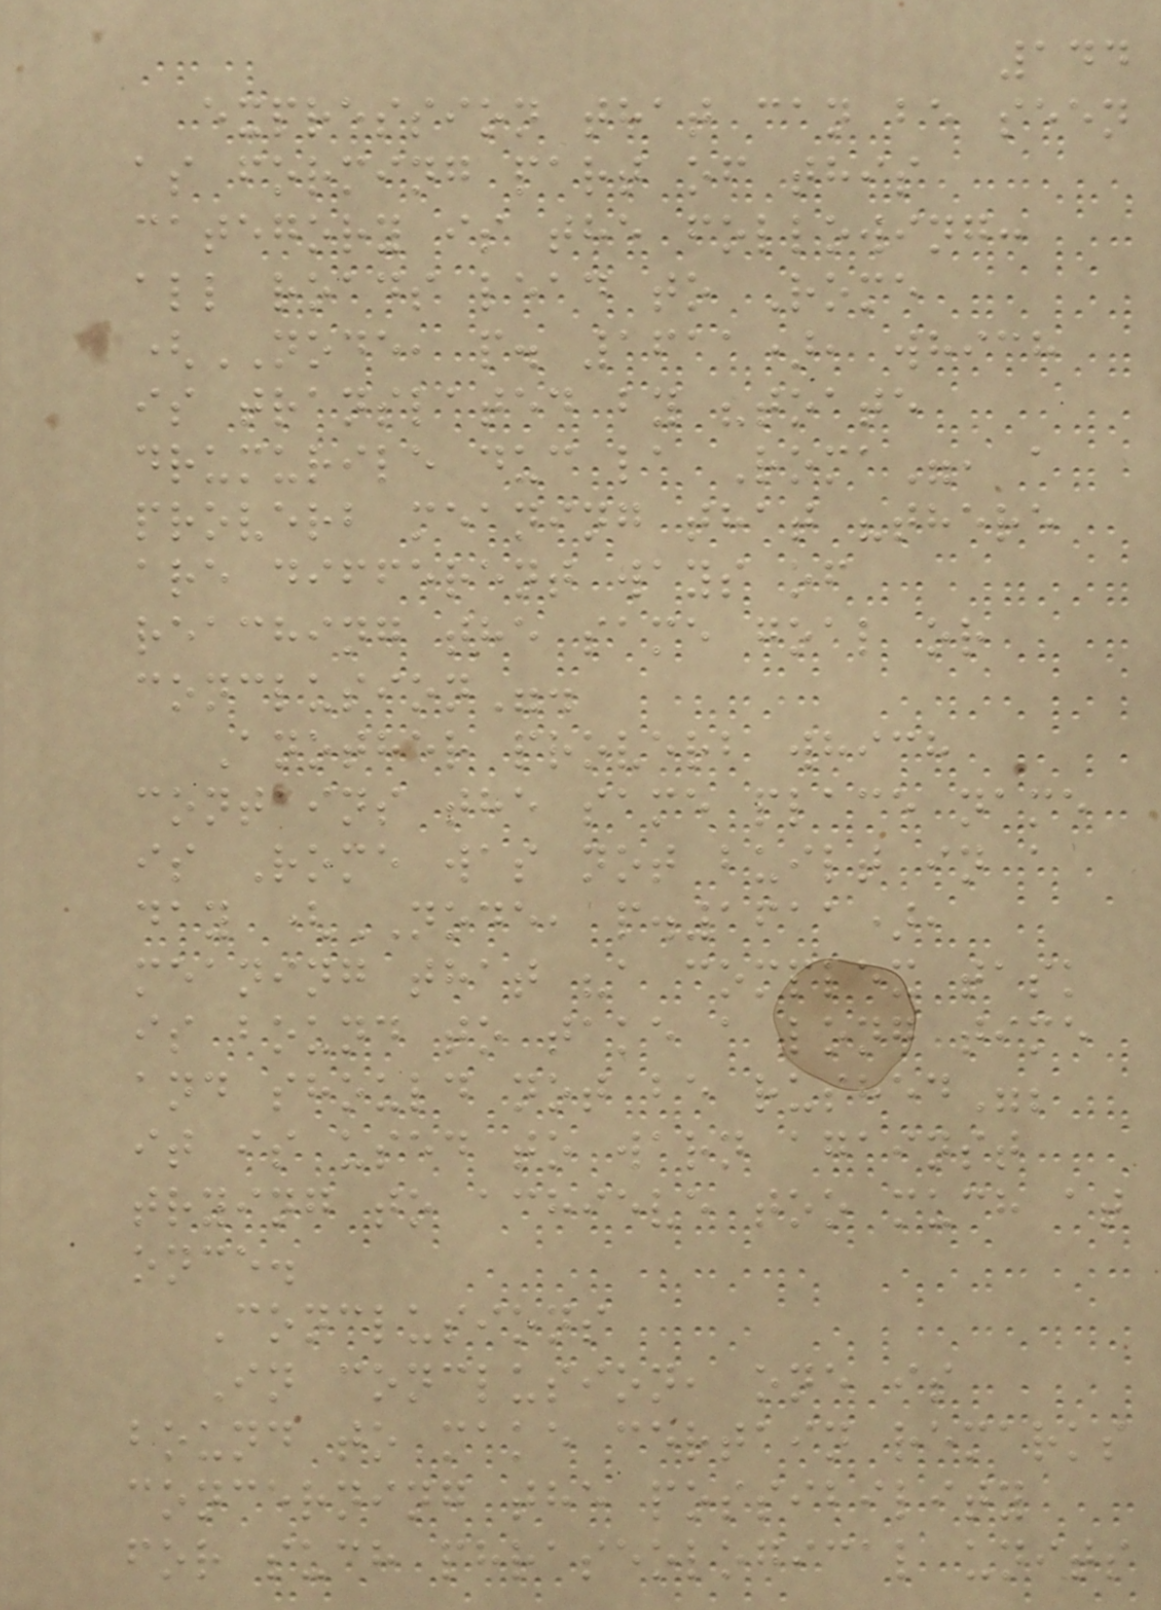144
expression that can be seen
as forming part of this
category is the following:
all roads lead to Rome
(NODE, p. 1611), which
is translated by "toate
drumurile duc la Roma", a
proverb meaning that "there
are different ways of
reaching the same goal or
conclusion".
Another proverb which
contains the same place name
is Rome was not built in a
day (NODE, p.1611),
meaning that "a complex task
is bound to take a long time
and should not be rushed";
it is used to warn against
trying to achieve too much at
once.
Conclusions
In conclusion, one is
bound to make certain remarks
concerning the possibility
for such phraseological units
